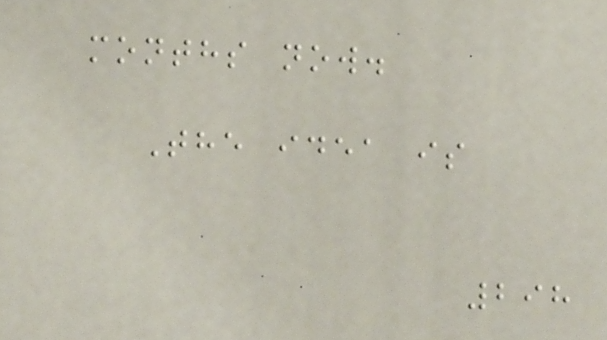months now.
The idea is
298
